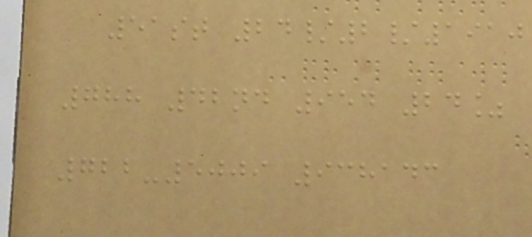51st 24/2/1910
788 42nd 954 24%
722-5009 938143
